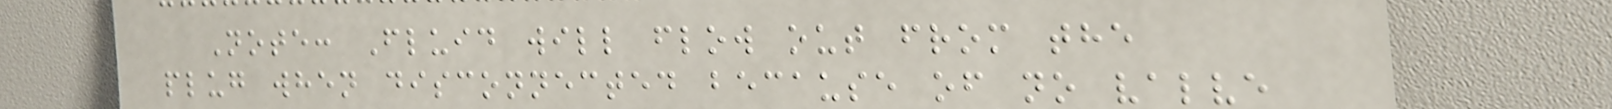Note: Fluid will flow out from the
plug when disconnected because of no valve
